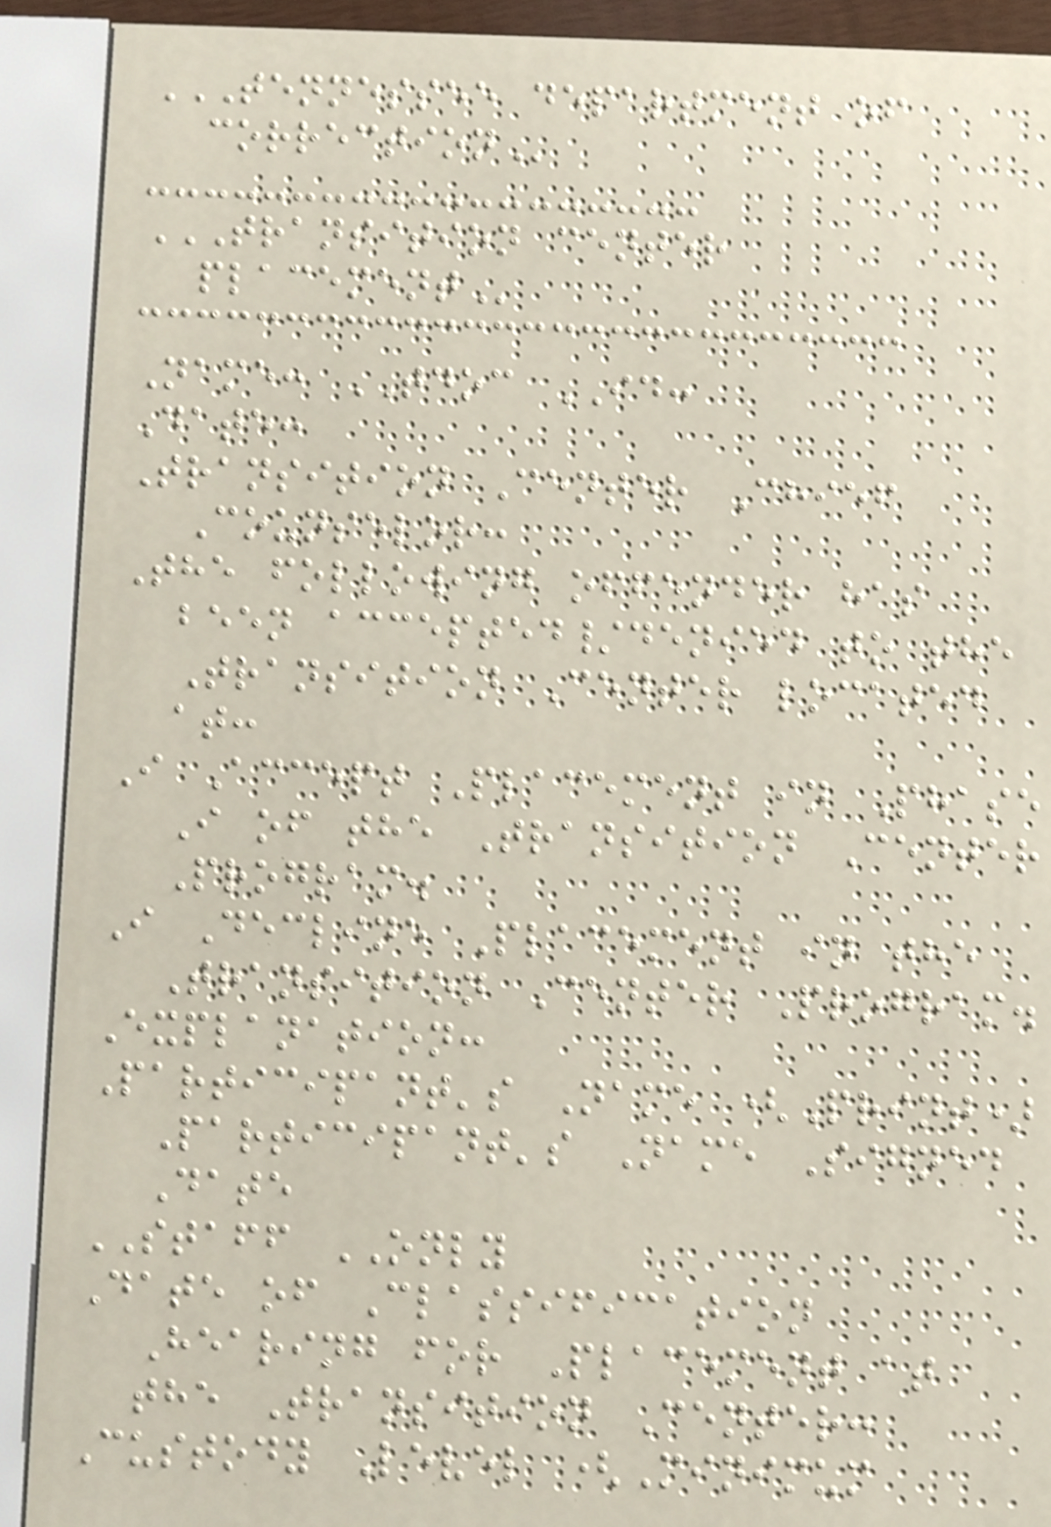TENNESSEE DEPARTMENT OF
CORRECTION
TRANSITION CENTER
PLACEMENT
Name: TDOC ID:
Date:
Transition Center Chief
Counselor:
The following offender has
been accepted/denied to the
Transition Center located
at:
I Accept Placement in Phase
I of the Transition Center
Program.
I Decline Placement in the
Transition Center Program.
Explanation:
Participant's Name (Print)
Participant's Name Signed
Date
STAFF ONLY
Date of Classification
Hearing for Placement at
the Transition Center:
Custody Level (Minimum
